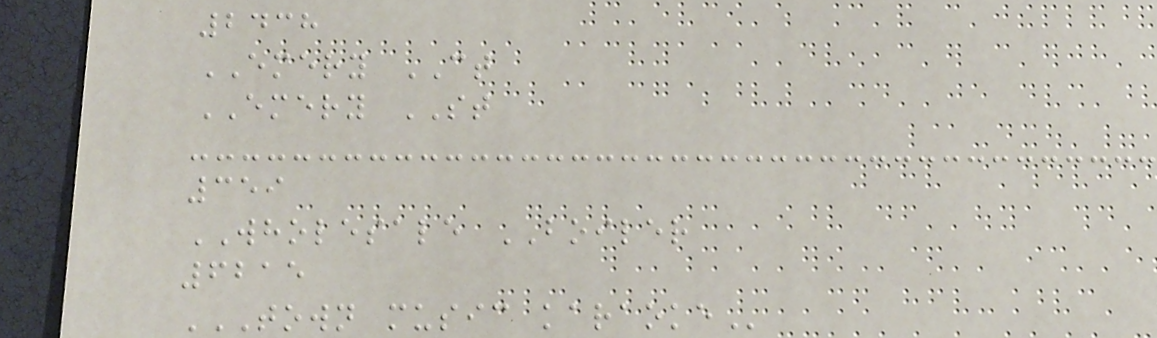2438
EMERY CT
EMERY ST
359
WHOLESALE BOILER
6215
TOWN MUSIC KARAOKE
